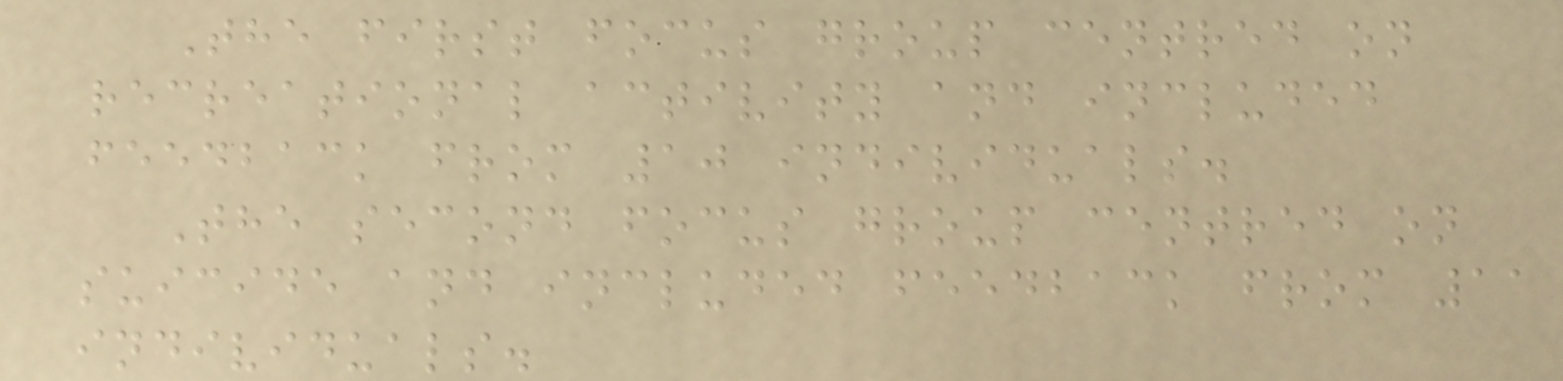The first focus group centred on
recreational activity and included
feedback from 10 individuals.
The second focus group centred on
suicide and included feedback from 11
individuals.
